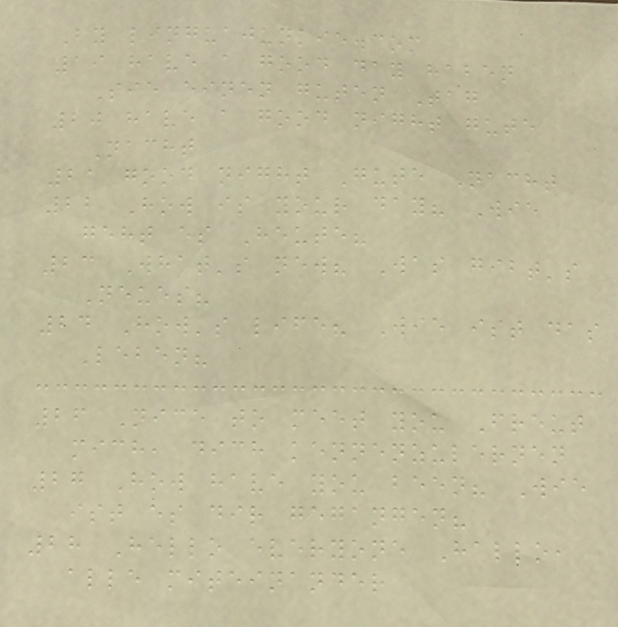By linguajunkie.com
19 have a good day haben
Sie einen guten Tag
20 have a good night gute
Nacht
21 good night Gute Nacht
22 How is your day? Wie
geht es Heute?
23 What's new? Was gibt's
Neues?
24 How's life? Wie ist das
Leben?
26 Nice to meet you Freut
mich, dich kennenzulernen
27 How have you been? Wie
ist es dir gegangen?
28 Hello everyone Hallo,
alle miteinander
